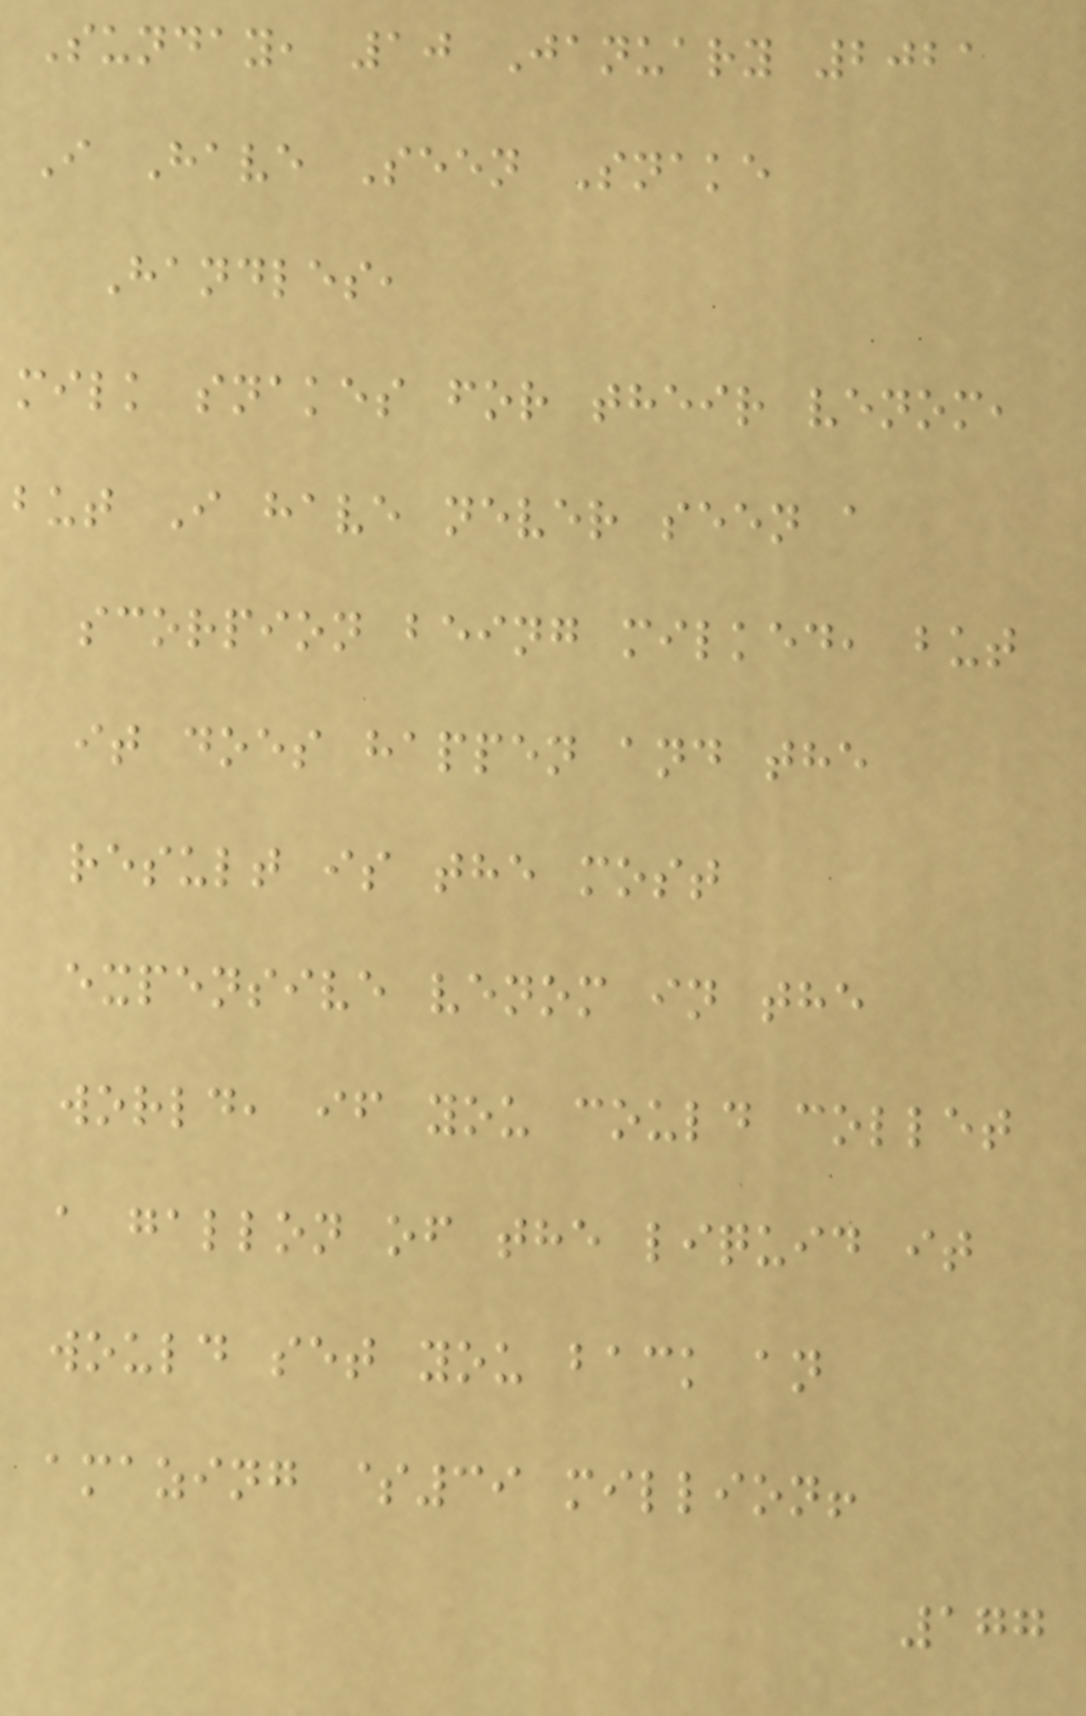Sunday, 10 January 2021
I Have Seen Snake
Handles,
milk snakes for their venom,
but I have never seen a
scorpion being milked, but
it does happen and the
result is the most
expensive venom in the
world, if you could collet
a gallon of the liquid it
would set you back an
amazing $39 million!
177
